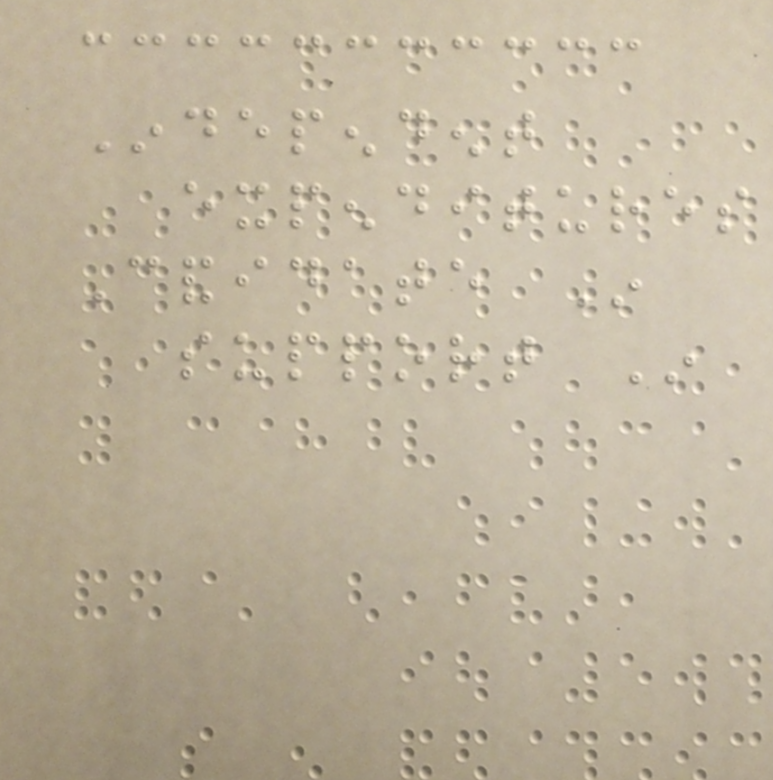Independent
expenditures
Candidate In
support In
